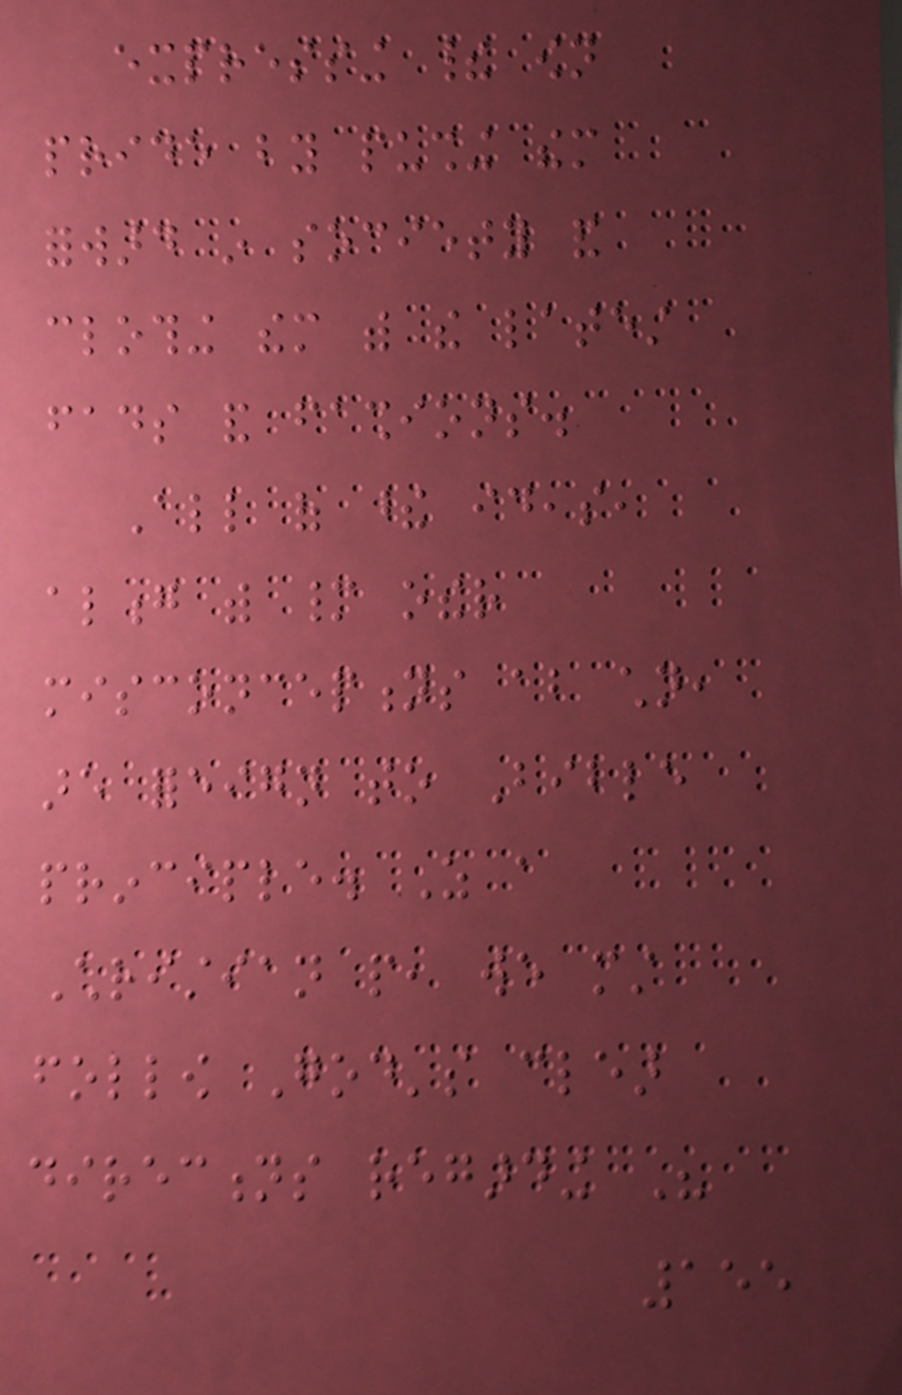expressing their own
pride by pushing them
forward in society and
clothing them with the latest
fads and fashions.
All of these ideas,
along with many other
misconceptions about children,
are foreign to Bible
principle. As a
Christian people, we must
follow God's clear
directions regarding His
155
